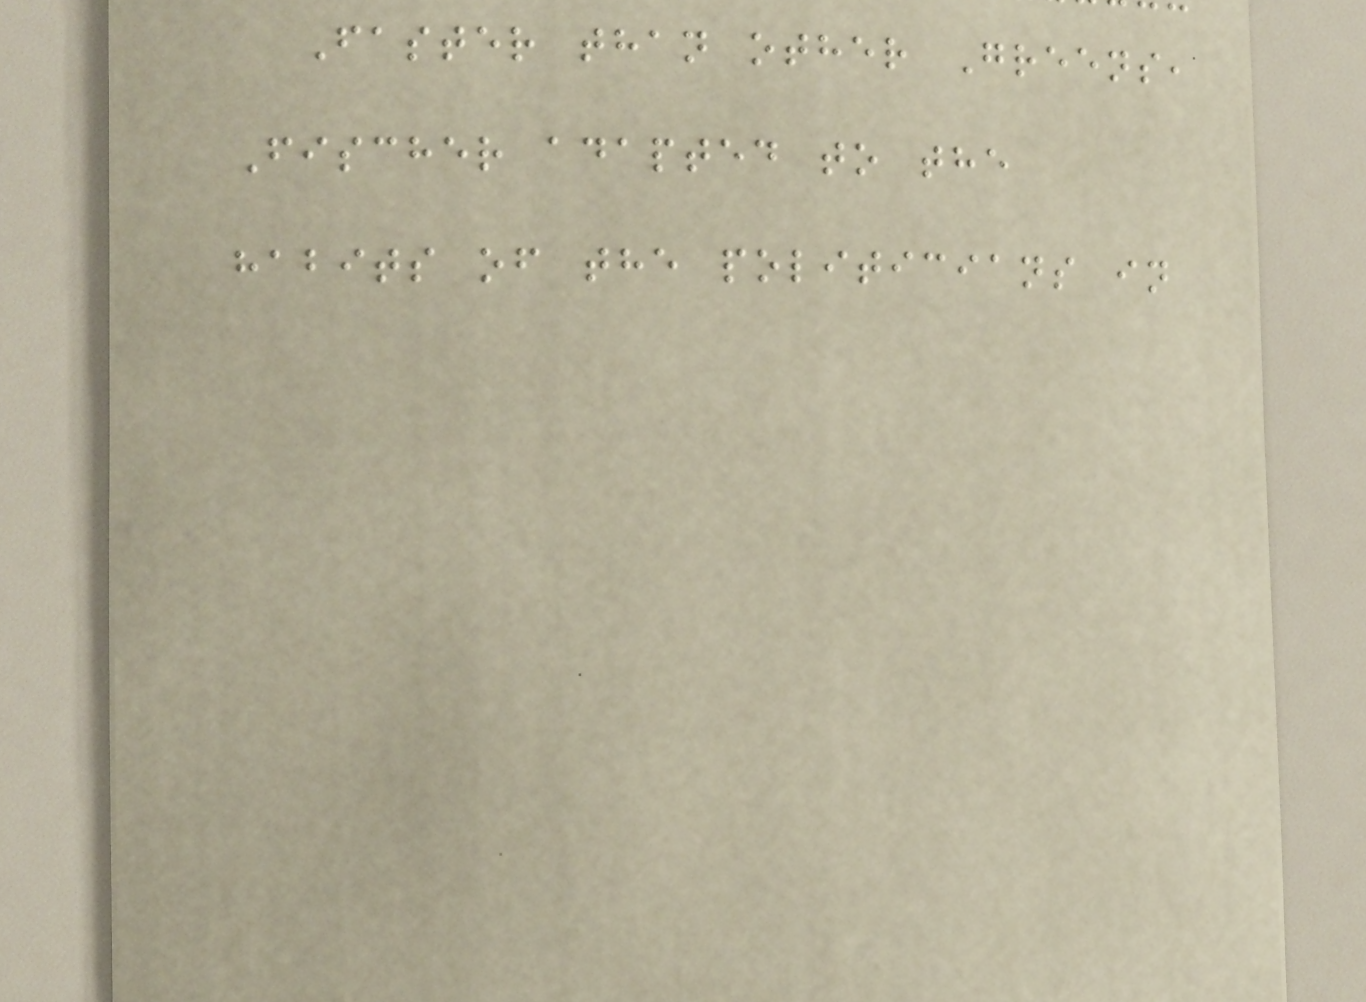Faster than other Greens,
Fischer adapted to the
habits of the politicians in
